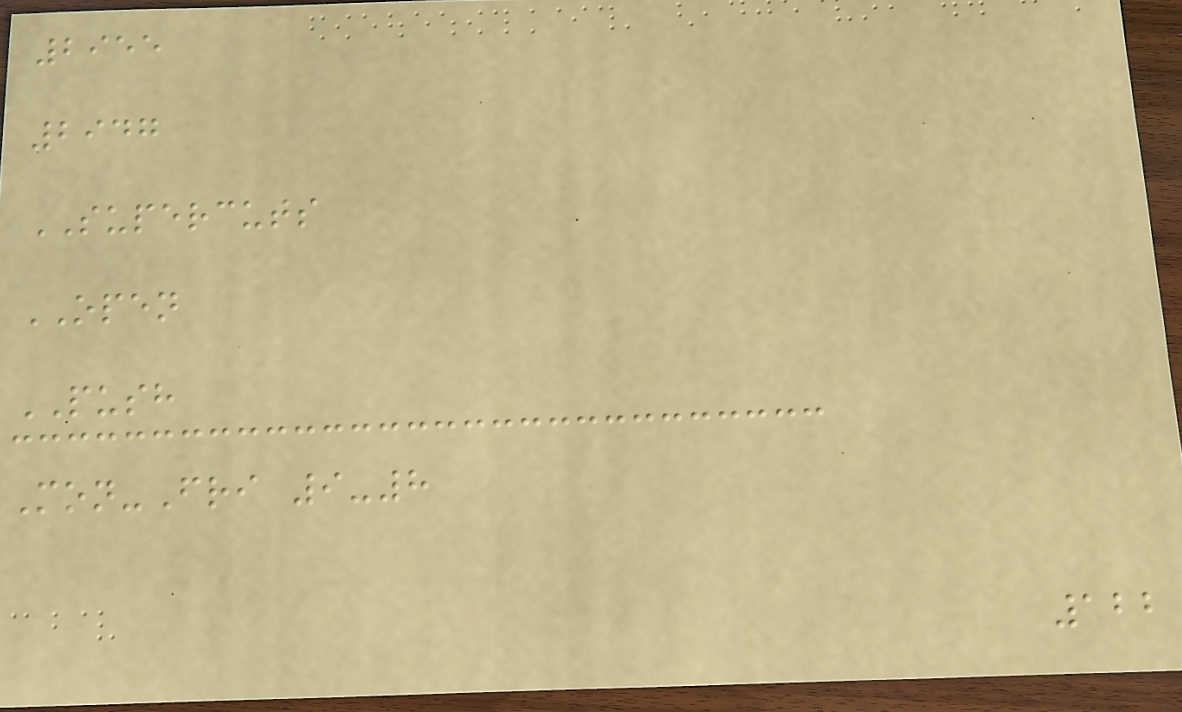2955
2947
SUPERCUTS
OPEN
PUSH
Mon-Fri 9-8
122
